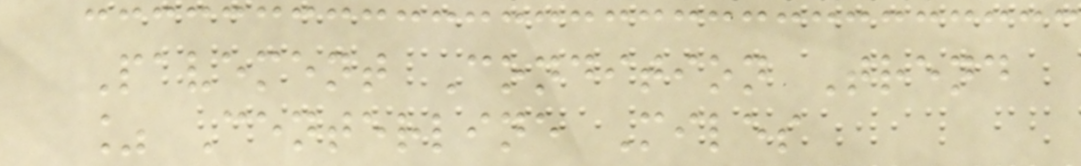Pavement Condition Trend
% Centerline Miles
